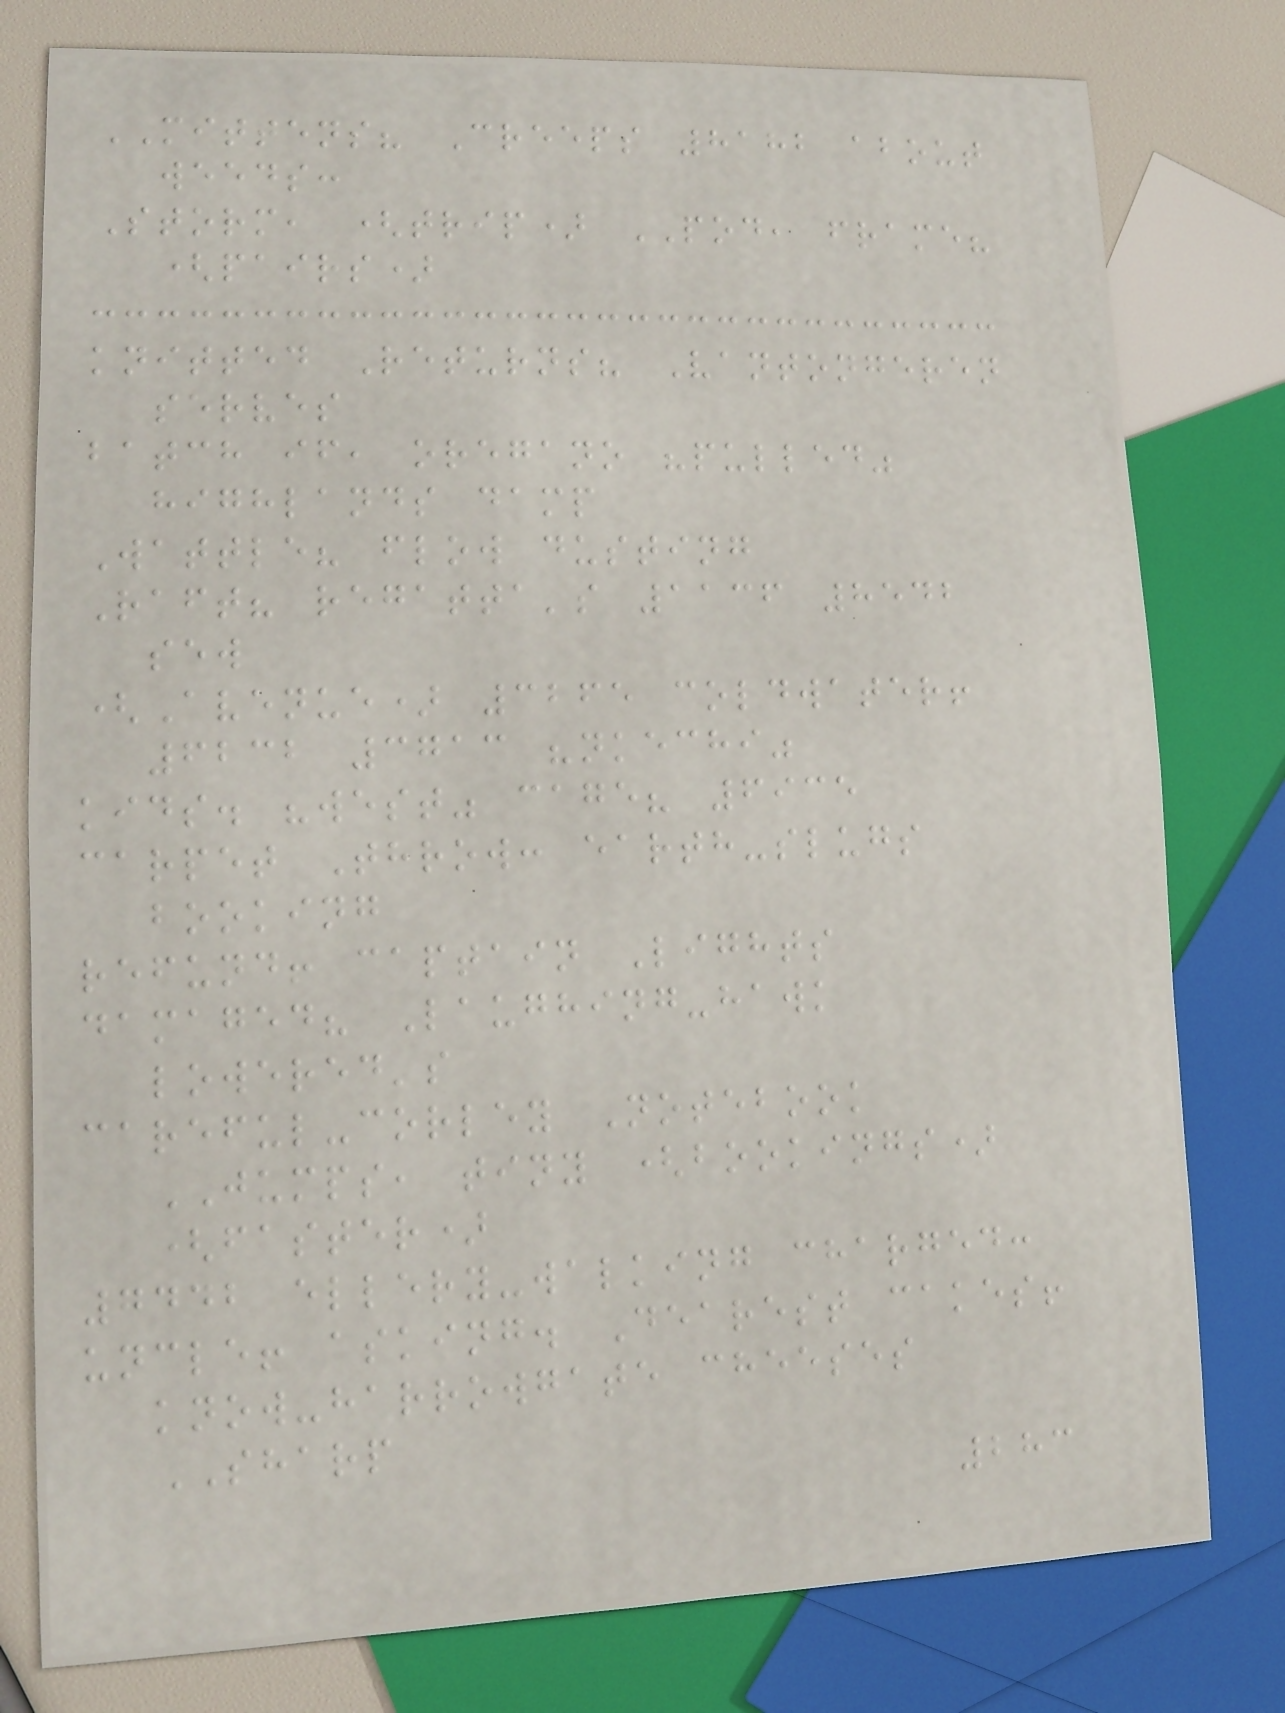MITTENS? Creeps 8182 about
weeds:
Storm, (trip) POD, frame?
(pairs)
knitted Returns? Vantongeren
serves
batch if, oregano "pulled"
highlands damp
Wattle? flow dusting
Raft? regatta's 1136 8542
sew
(Avenue) 3265 coldwater!
6232 3713 "nkechi"
kids. "west" cage? 6935
carpet Throw: earth-slugs
booking
refund! captain Lights
damaged? Laughing-hawk
lowered's
careful-corley Notebook
JUMPS, tiny (bookings)
(faster)
7442 ellery-walking charged:
uncle! asking. Dearest cakes!
know-harrowgate cheeses
SHARP
283
